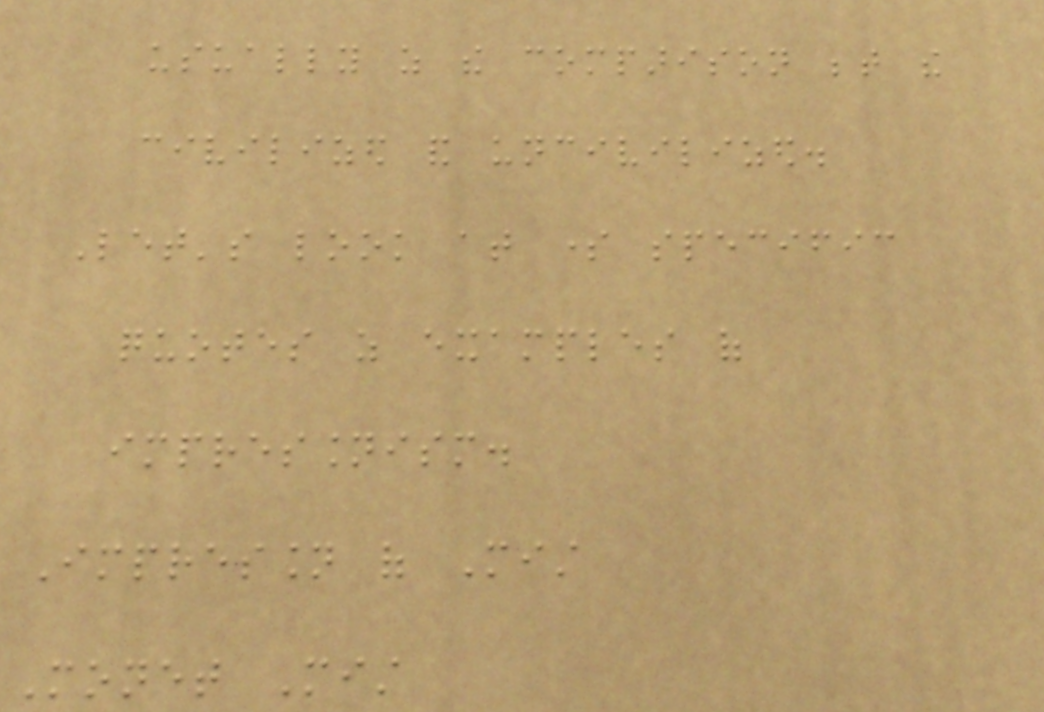usually as the comparison between the
civilized and uncivilized.
Let's look at some specific
quotes as examples of
impressionism.
Impression of Mist
Monet Mist
